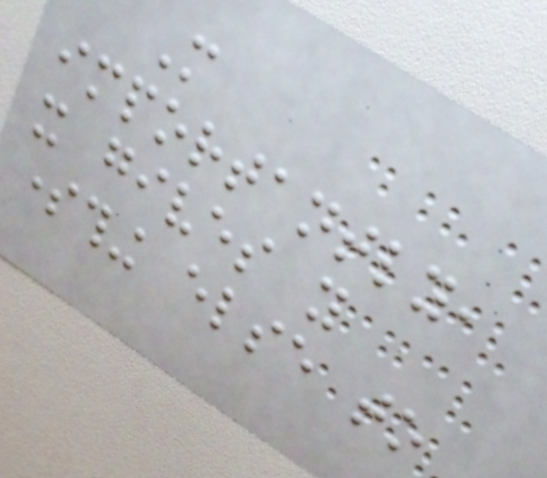More
importantly,
it gives you
something else to
